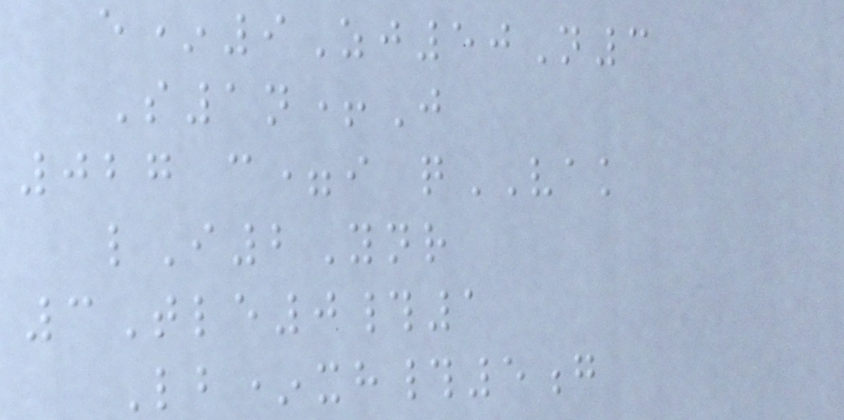e*9Zj50N3
S1n+J
027 c=i qVAK
lI2Ynr
3Tle0#1
Lb*xh#5g
